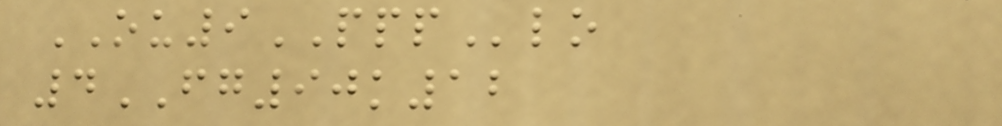OU9PPPlo
4FG90k12
